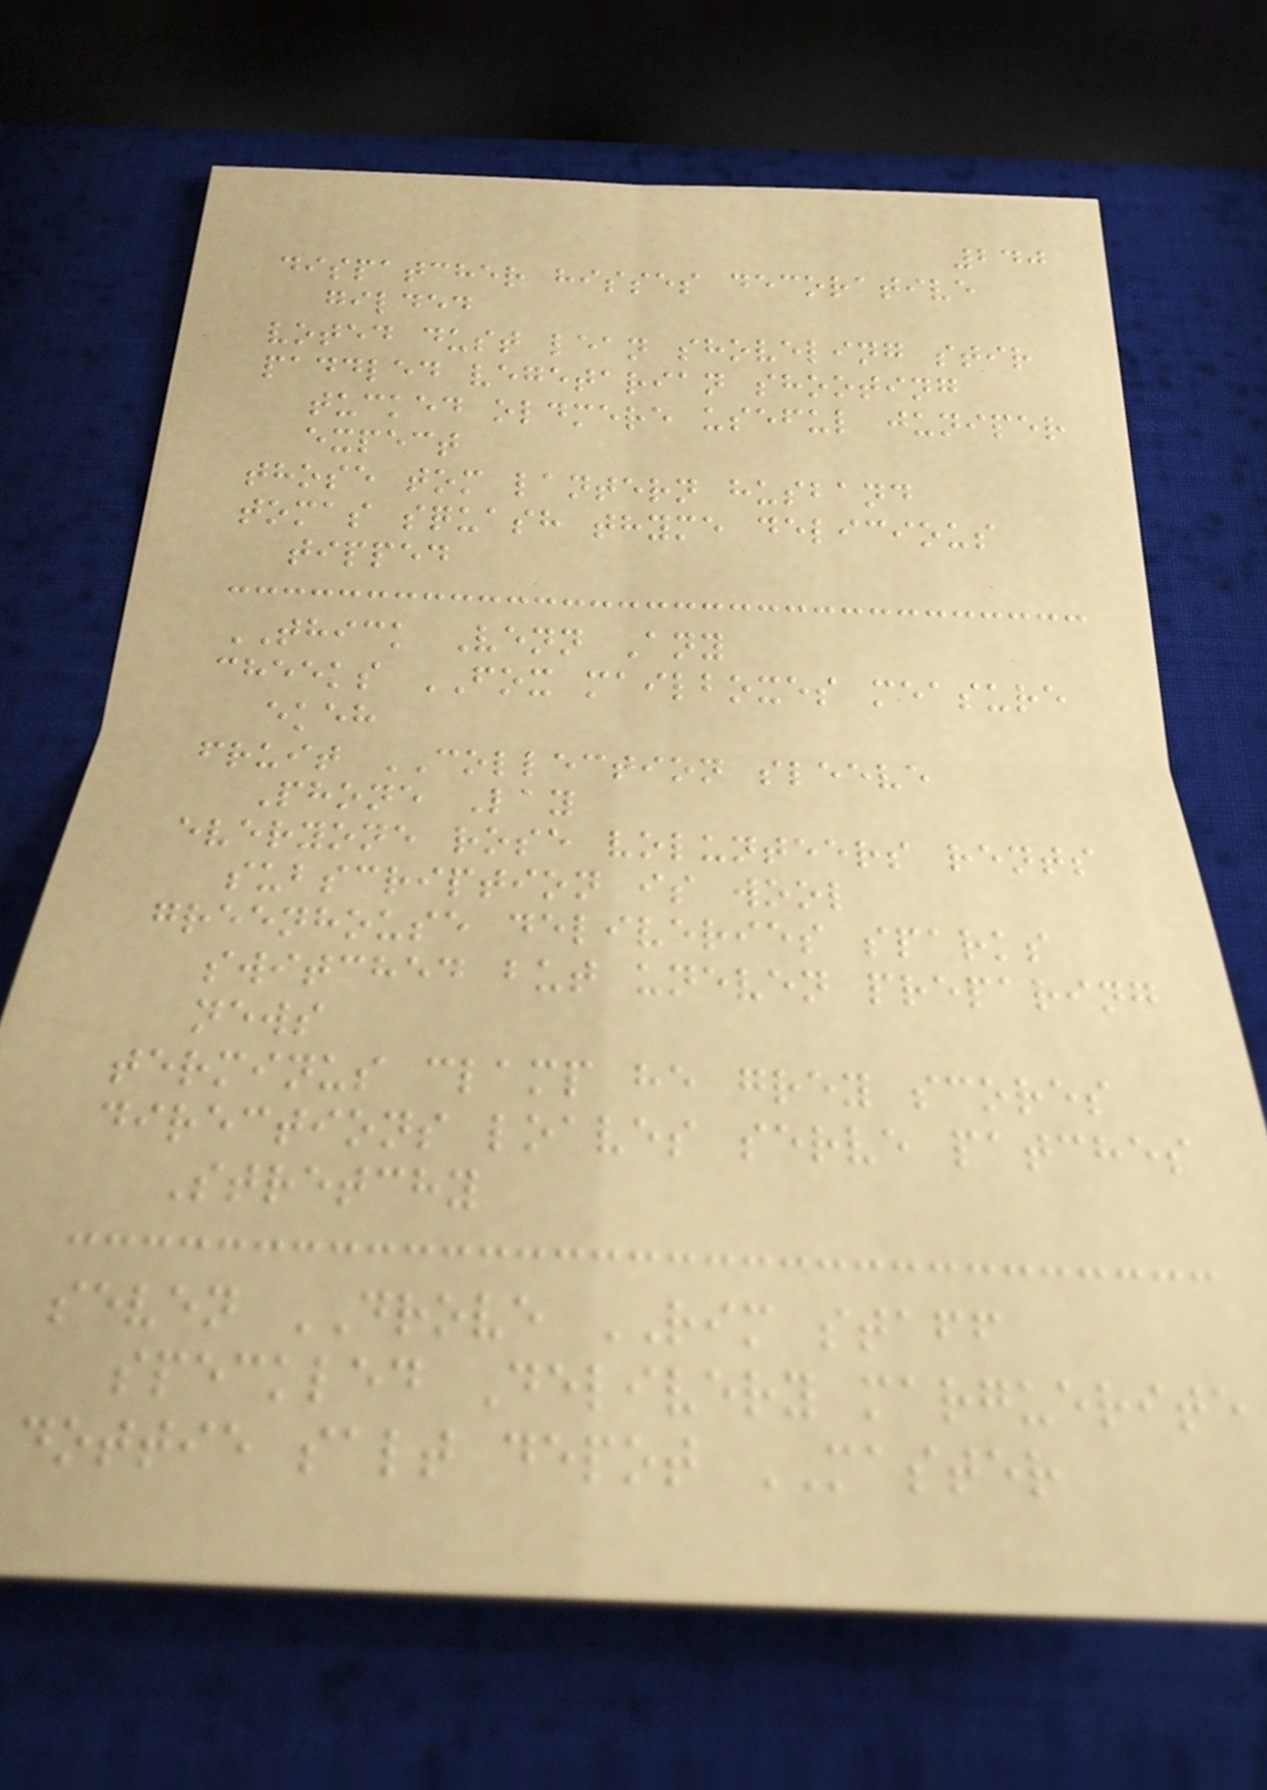240
dispatcher hisses decorative
gilded
voted dust lean shoveling stir
paddled vegetarian shooting
tucked oldmere useful juniper
expect
those tom lantern husband
tomas squash thyme delicious
tipped
THICK Venn Any
cheeks FOX mailboxes measure
ekeh
fruit COLLECTION sleeve
Phone Lay
everyone rose volunteers rents
subscription is wool
greenhouse deliveries sparks
switched but uneven preparing
news
terminus clamp he grey scores
directions loaves serve patches
Stretchy
seven DROVE RIM staff
speckled Delivery marguerite
dottie salt depot MASTER
